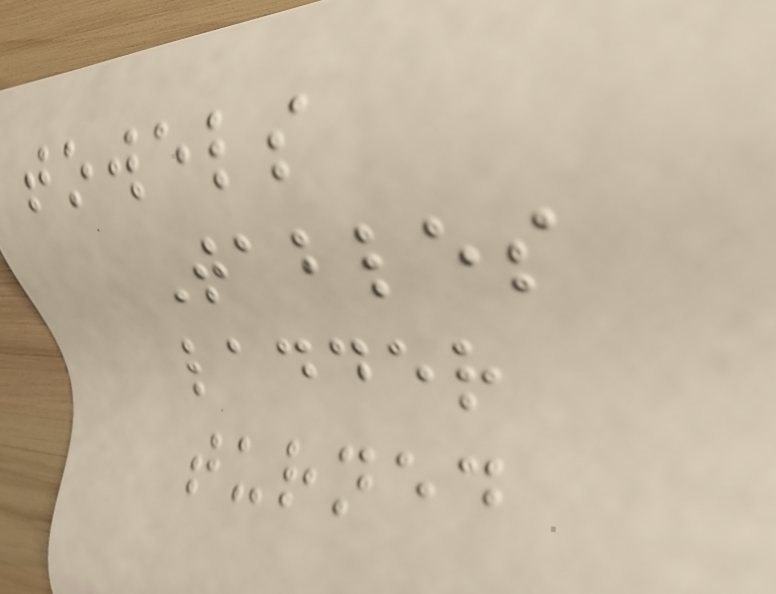towels
Tables
ladder
turned
